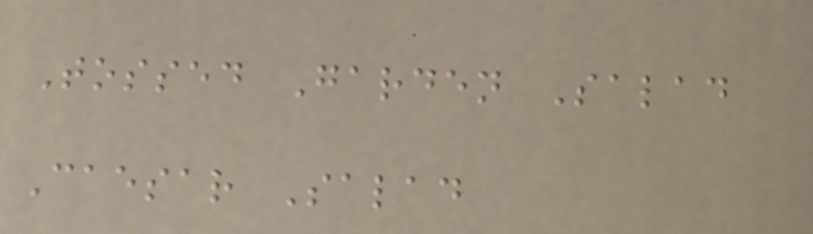Tossed Garden Salad
Caesar Salad
